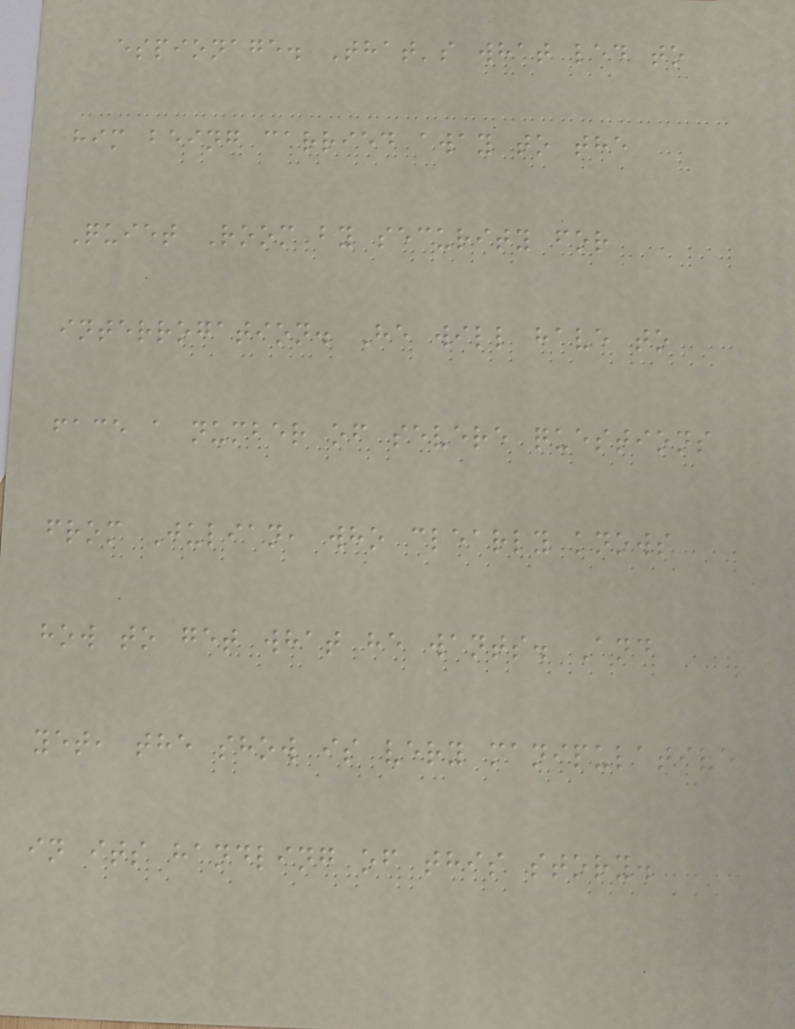espionage. That's what led to
him being carried away to the
Quiet Room by security for
interrogation. He will have to
face a number of severe questions
from Julian, who clearly knows
how to get what he wants. And
yet, the show is very manipulative
in its handling of this story.
